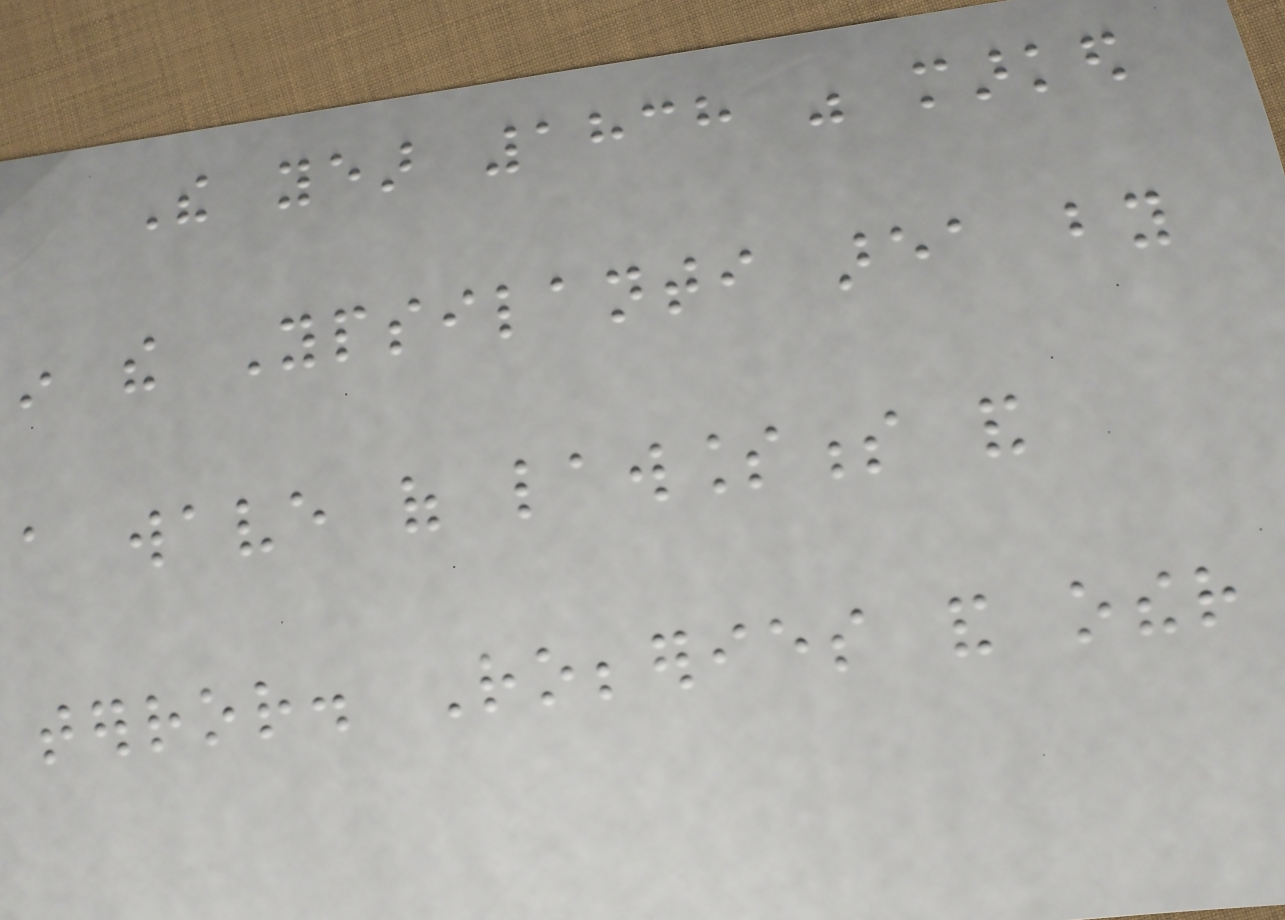The year 1838 was marked
in the Ypsilanti area by
a wave of lawlessness and
terror. Robberies and other
